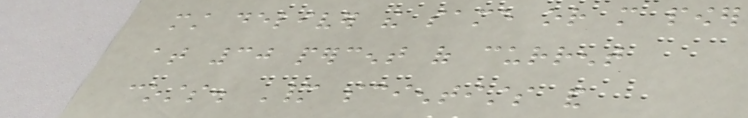must deliver the same or more power
at 30 percent of current
costs. Many scientists and
